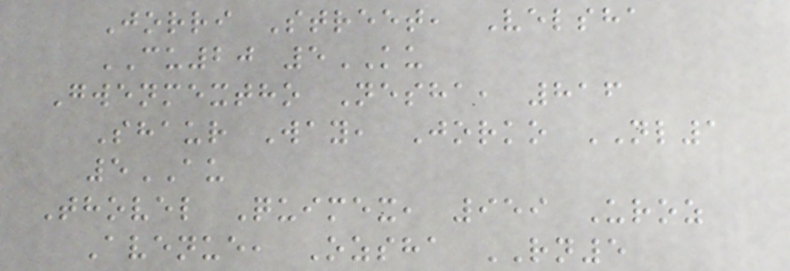Jorri Street, Velsha
CU20 5KU
Gwenmextho Nesha, 816
Shaur Way, Jorko NL1
5AU
Thovel Quimex, 959 Uroz
Avenue, Ozsha RN5
